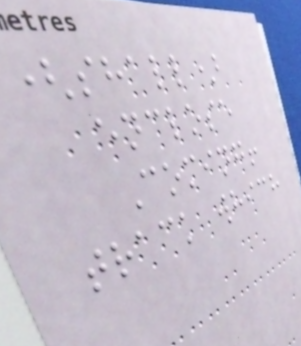(shall)
enclose
Coming!
track which
